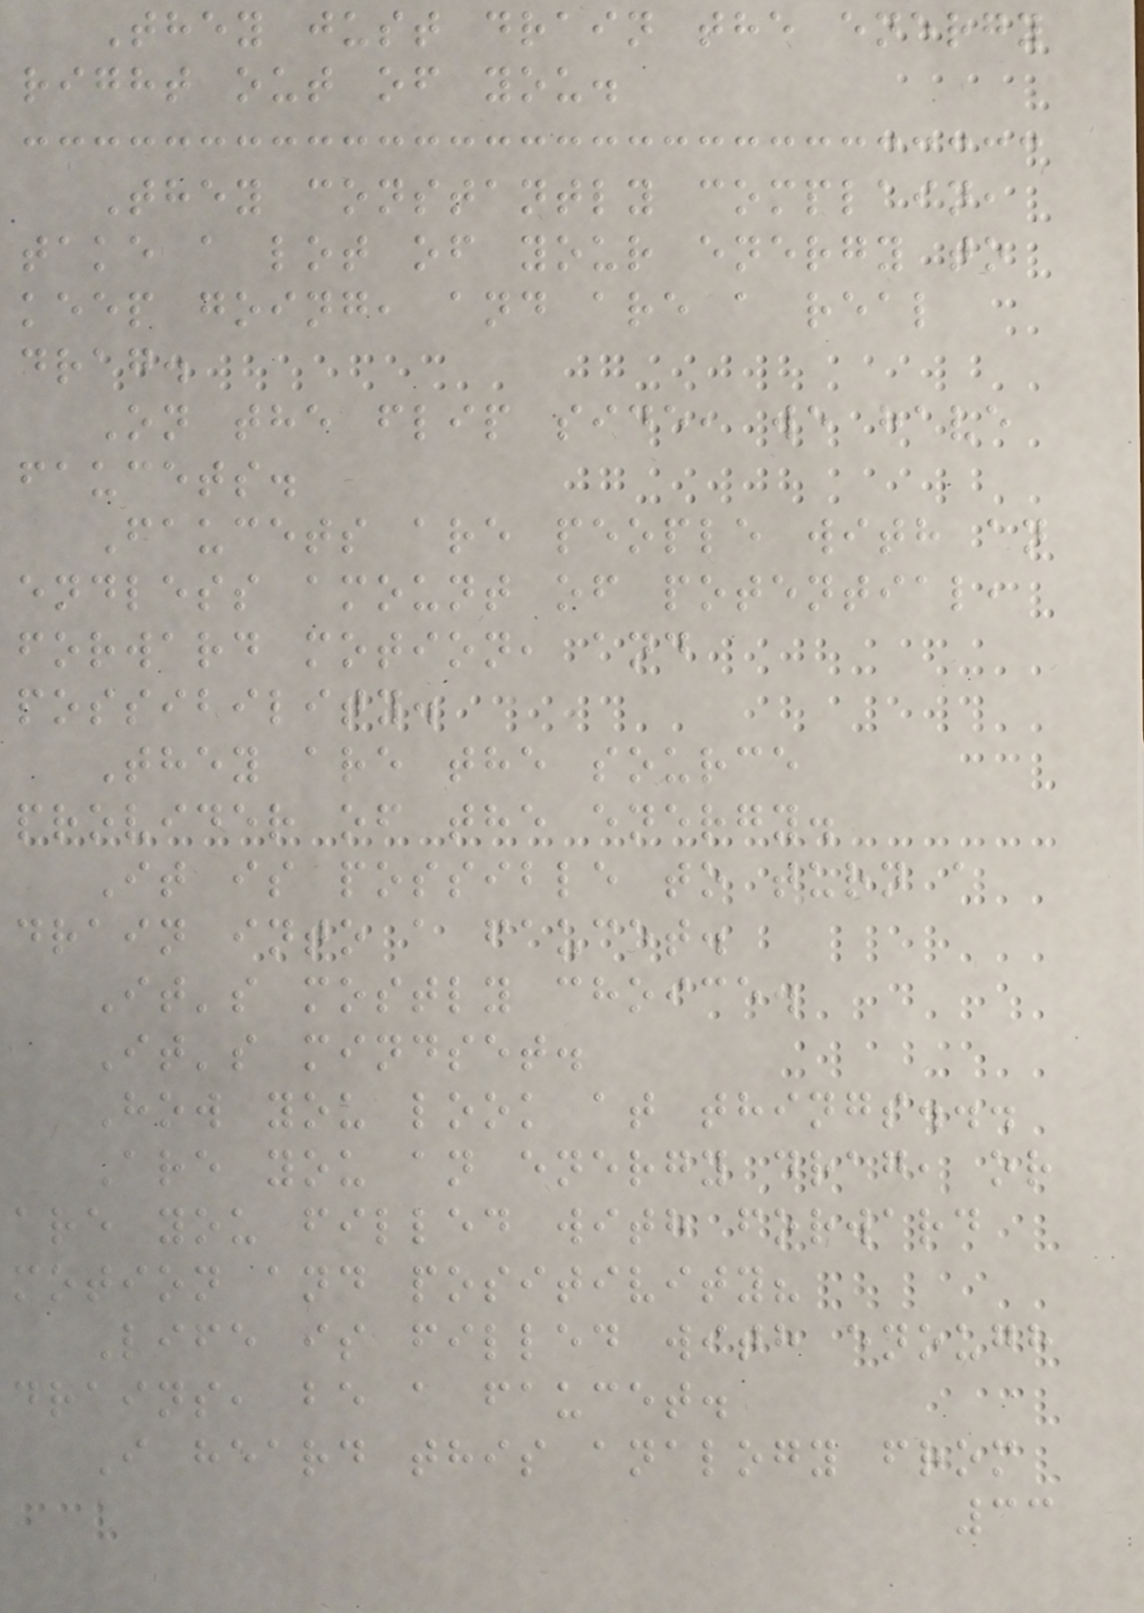They just drain the energy
right out of you.
They constantly complain,
take a lot of your energy to
keep going, and are a real
drag.
On the flip side, we have
faucets.
Faucets are people with an
endless amount of potential,
forward motion, and
possibility.
They are the source
provider of the energy.
It is possible to turn a
drain into a faucet.
It's mostly choice.
It's mindset.
How you look at things...
Are you an energy drag, or
are you filled with forward
motion and positivity?
Life is filled with enough
drains, be a faucet.
I heard this analogy from
33
